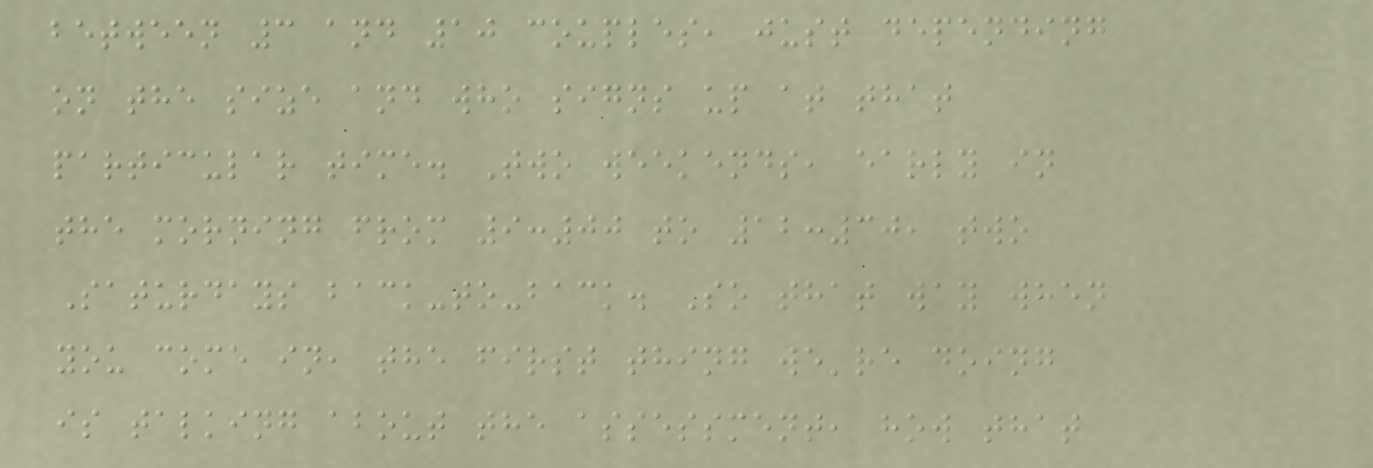between 3 and 10 couples, just depending
on the size and who signs up at that
particular time. Two weekends, early in
the morning from 9:00 to 12:30, two
Saturdays back-to-back. So that way when
you come in, the first thing we're doing
is talking about the assessment, how that
